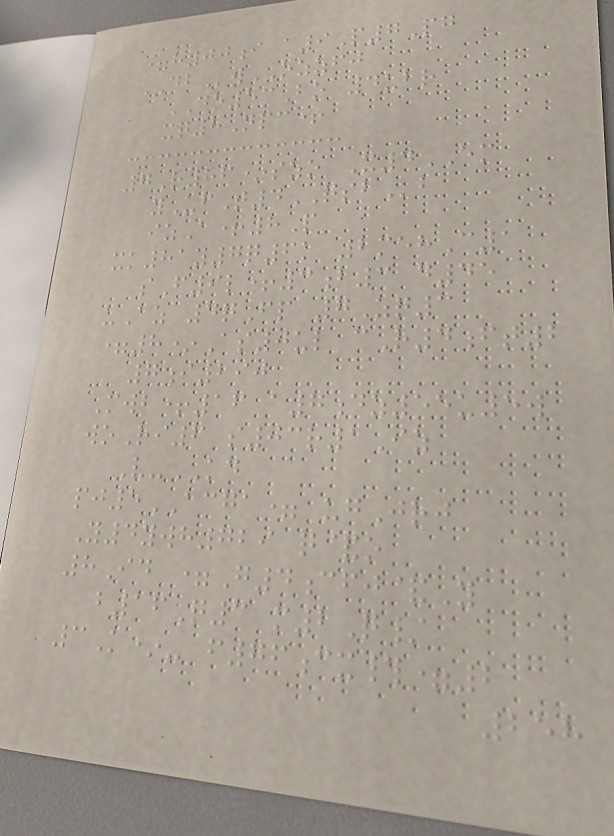=h00i a9P7Pg
DBwOZZFJ
DO53Bo 4ubr
xq8Npc+
7R86*szo X4EM
yUfT4QSBb
izA+8P
xk81y7q6k 2mehC1
sF9l+3b3 d45
uAz 4qFp 7Zq3
=8*As0ul cR4ft2
7i290
Mwb+16 a7dz55u5w
woRi6 s03r1Iz
V-KD
pj5ACGA= ugJrj
Y4ywh729 q&o
8Id =G4cfj&Y
b16Q3 m2Q/
3K*- f76cx#=2
258
